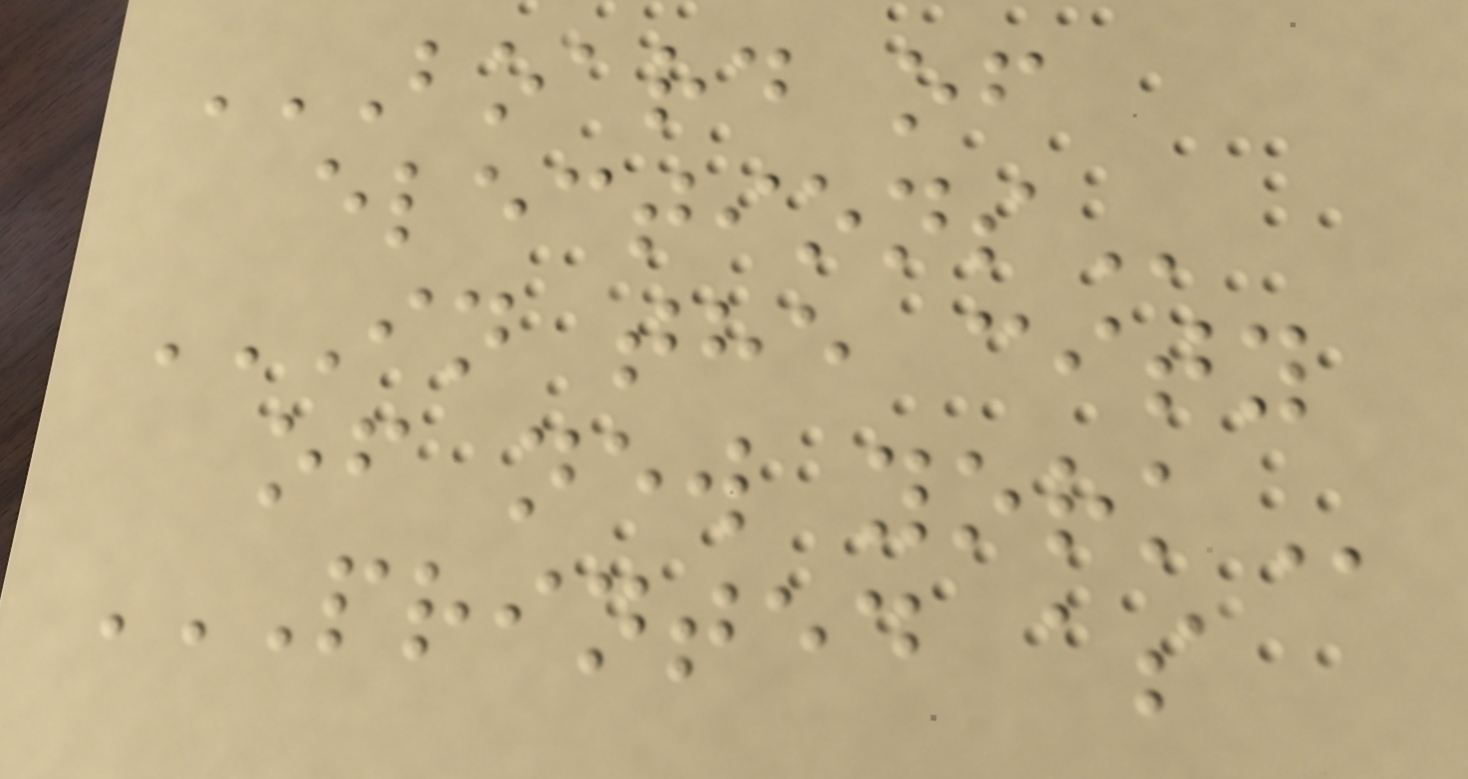BOARD OF
ELECTIONS
IN THE CITY
OF NEW YORK
PRINTED AS
